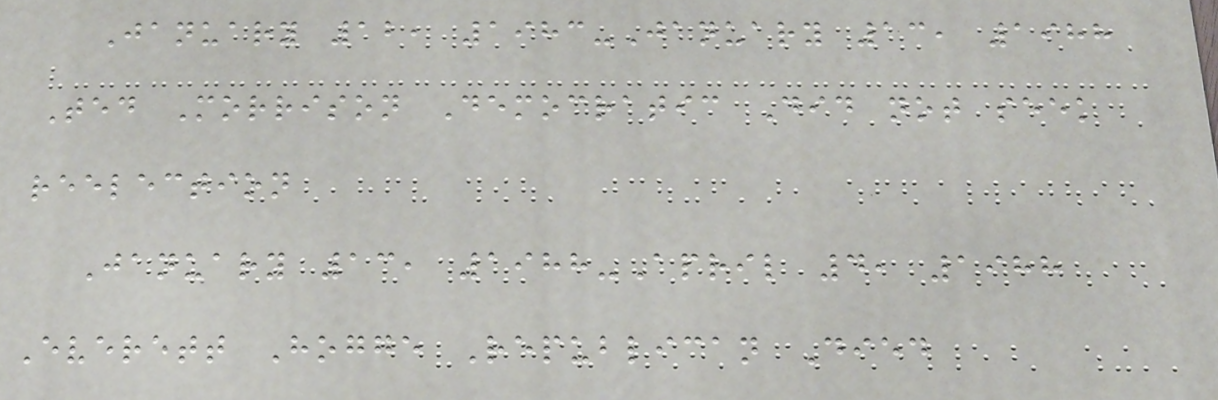January 12, 1983-January 13, 1988
Ted Morrison Democratic Did not seek
reelection
January 13, 1988-April 4, 1988
Everett Hogge Republican Died
